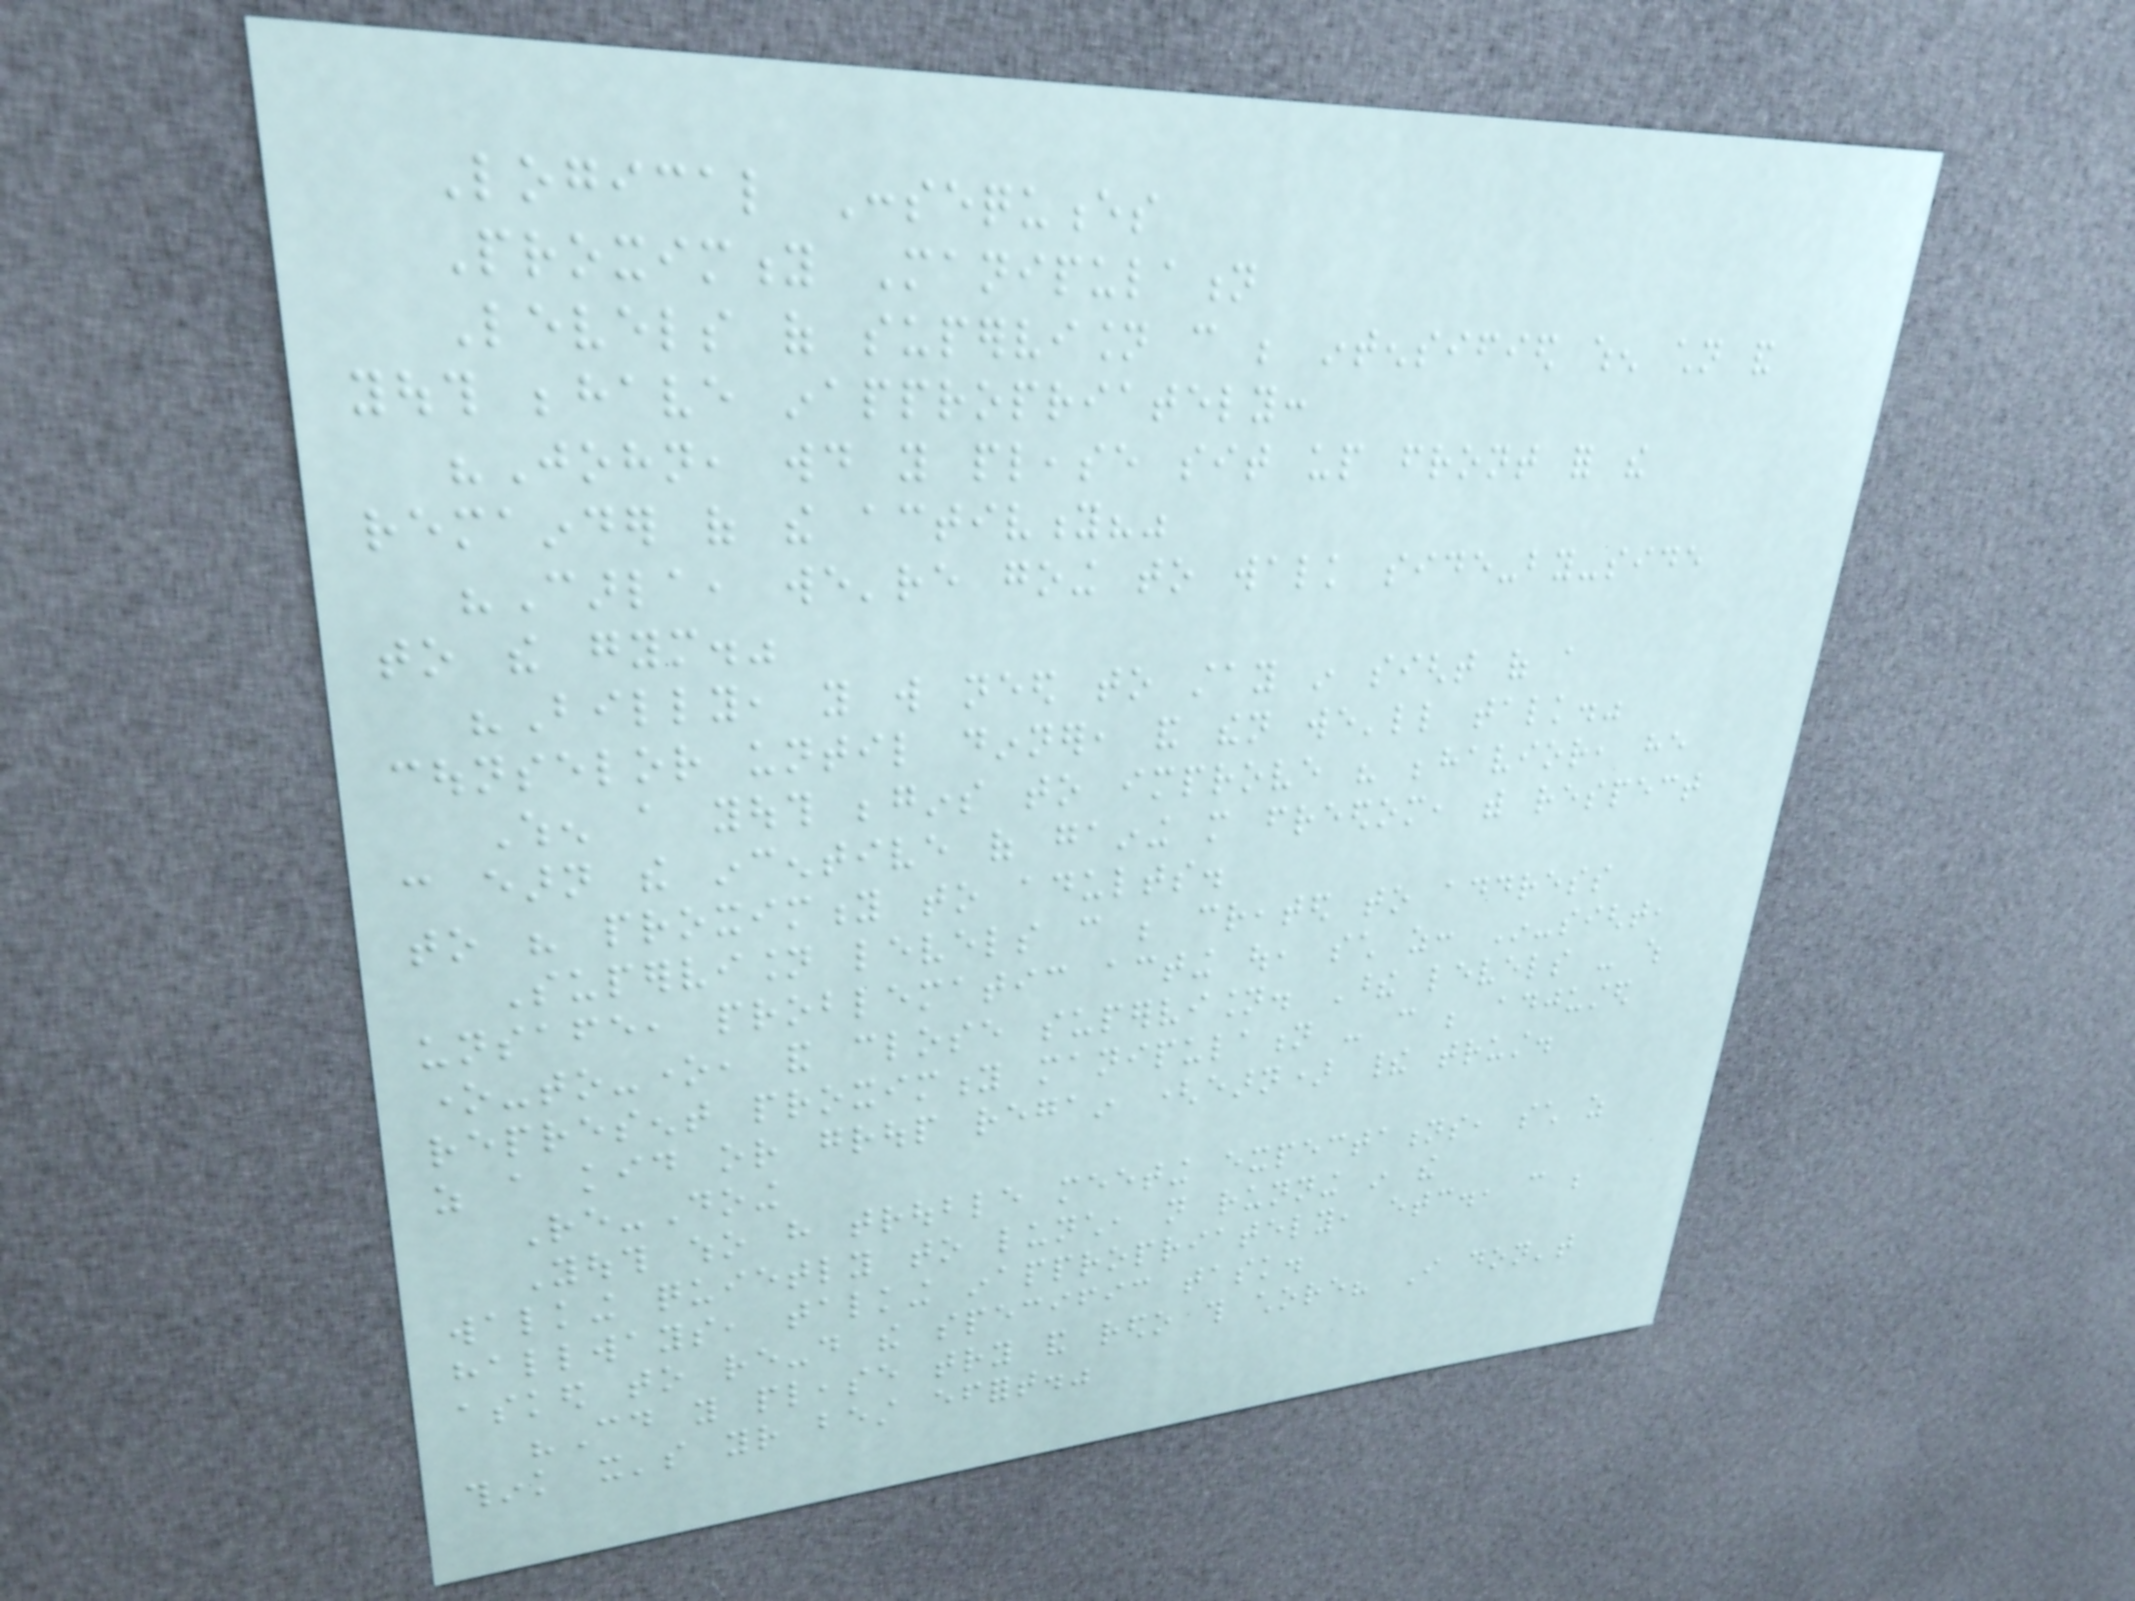Logical Consequences
Proximity Manipulation
Levels of supervision can be intensified when children and
youth behave inappropriately:
"John, would you please sit up front for the
remainder of the activity?"
"Carla, we're going to walk side-by-side
to the gym."
"Billy, you will need to stay in sight of a
counselor until dinner, and then we'll talk."
When a youth begins to improve his behavior, he
can earn the incentive of gaining more freedom, with respect
to his proximity to adults.
Supervision levels can be created to address
unsafe, problematic acting out, such as: In-sight,
one-to-one, and close supervision. These levels - which
represent proximity manipulation - can be adjusted
as a kid or group regain (earn) their trust.
Re-Doing
Youth who have trouble meeting expectations, such as
walking quietly to lunch, not running in the
hallways, talking inappropriately, etc., can be
asked to re-do the specific task.
"Could you please try and redo this chore? I don't
think it's your best effort."
